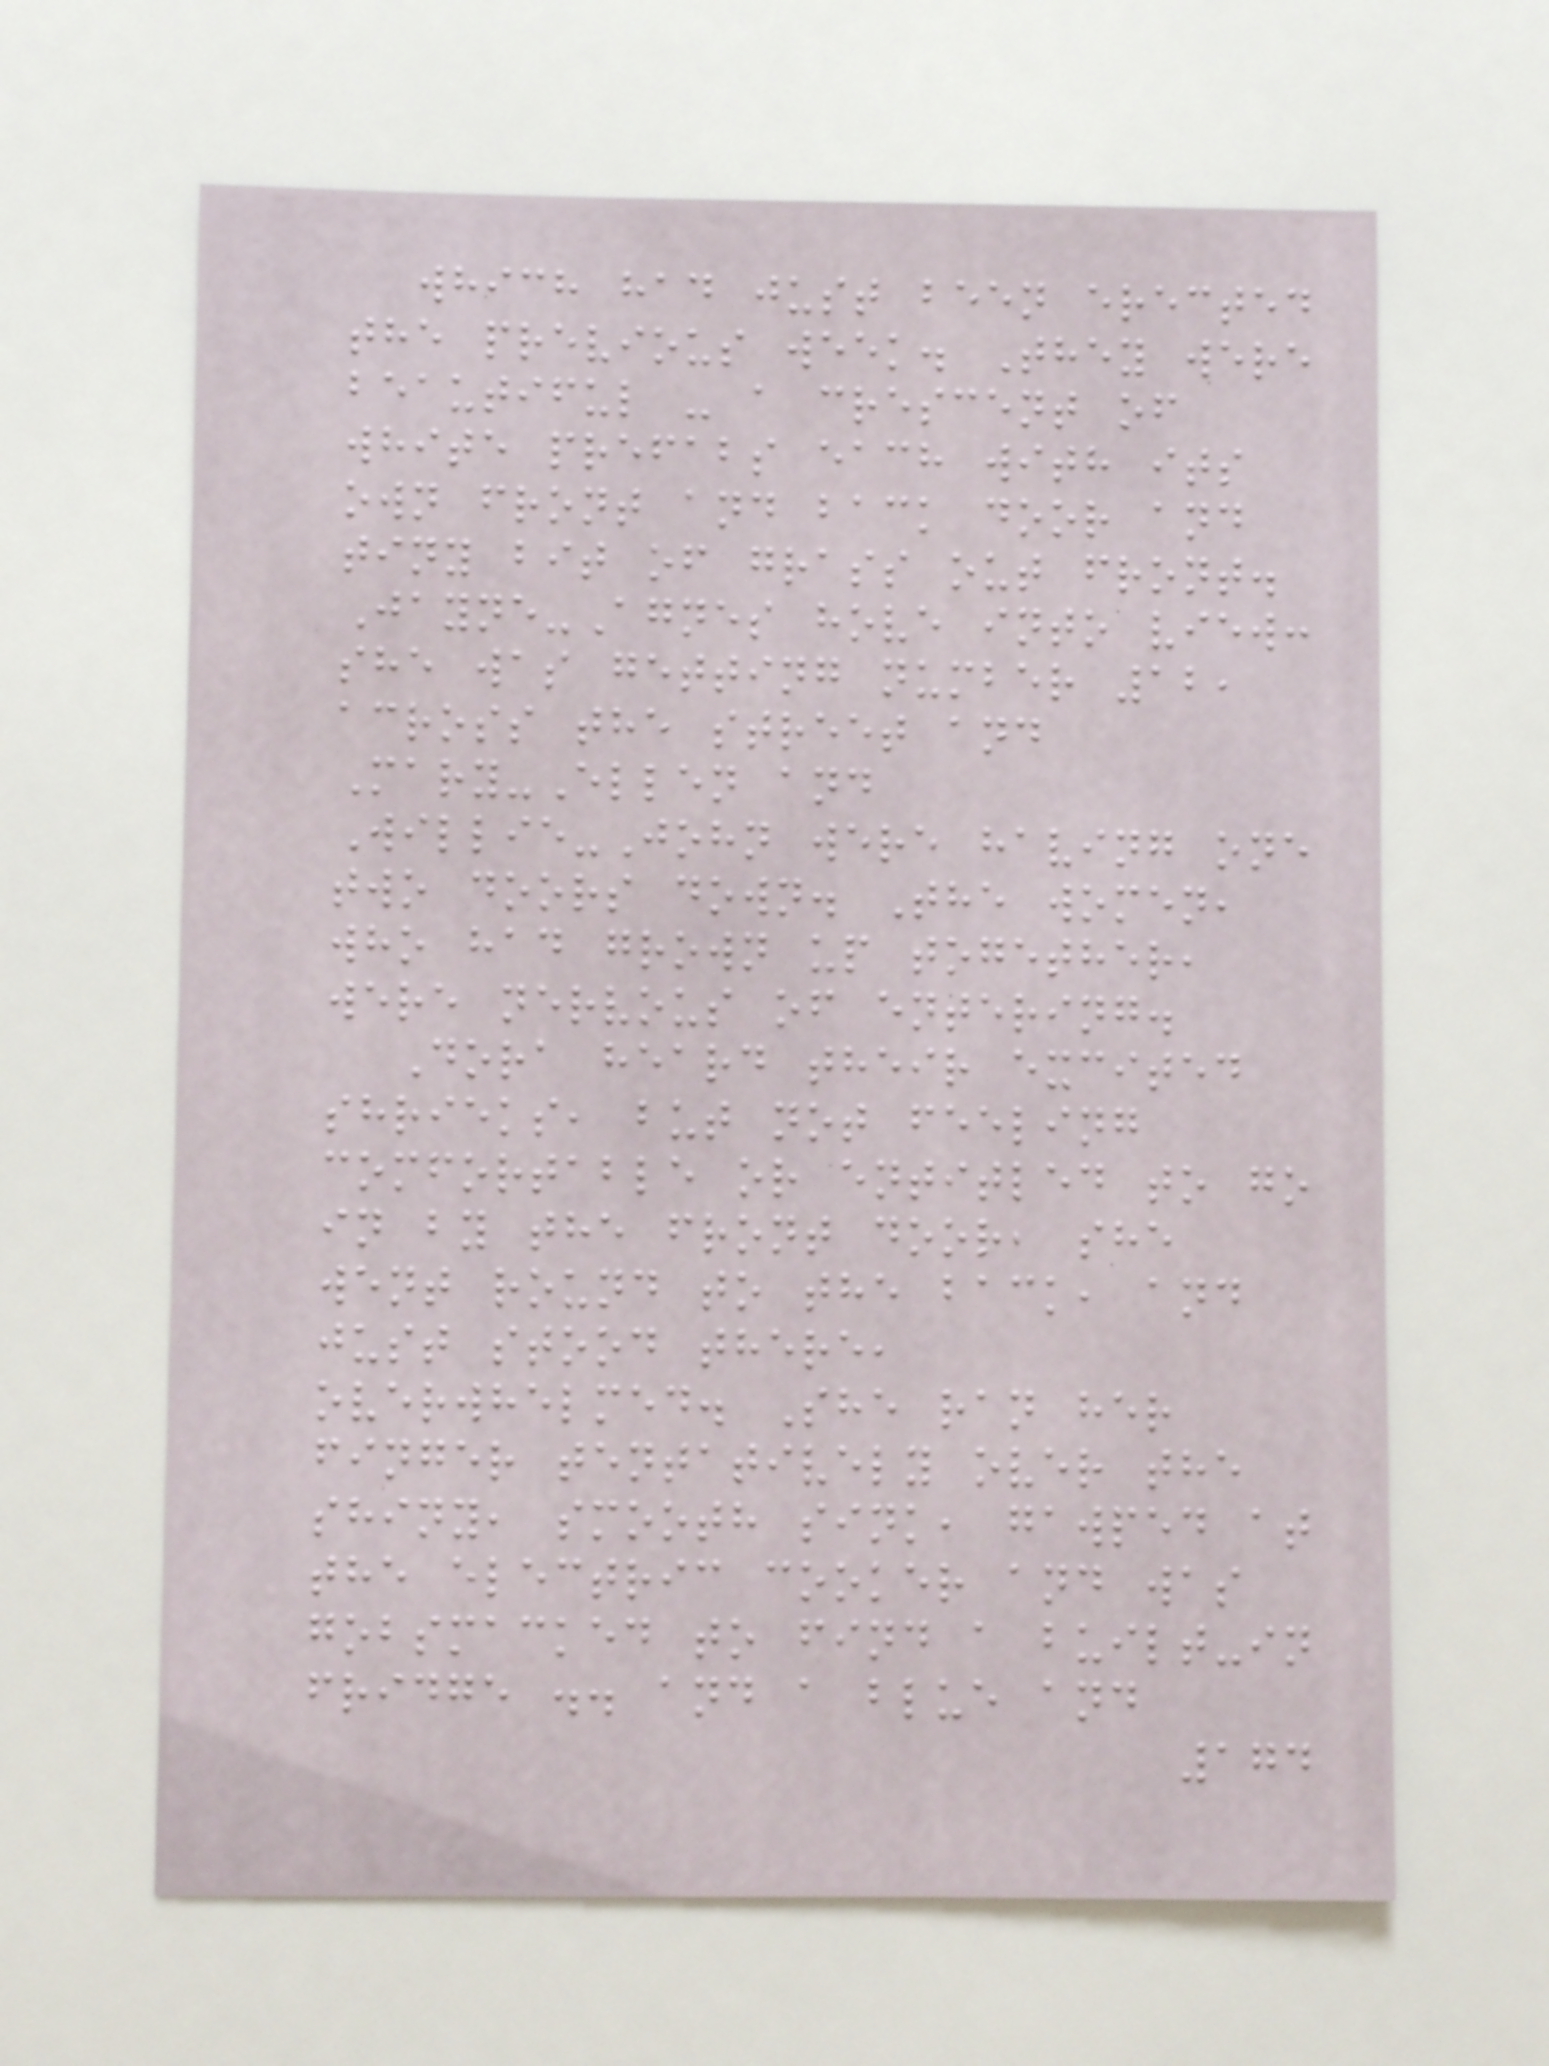which had just been erected
the previous week. They were
beautiful - a crescent of
white prefabs each with its
own front and back door and
tiny bit of grass out front.
Jayne-Agnes hove into view:
she was getting number 12,
across the street and
Mary-Ellen and
Willie-John were having one
two doors down. The women,
who had grown up together,
were nervous of entering.
Dora heard their excited
shrieks, but not feeling
comfortable or entitled to go
in by the front door, she
went round to the back, and
just stood there,
overwhelmed. She ran her
finger tentatively over the
shiny, smooth sink, gawped at
the electric cooker and was
gobsmacked to find a built-in
fridge .. and a blue and
174
